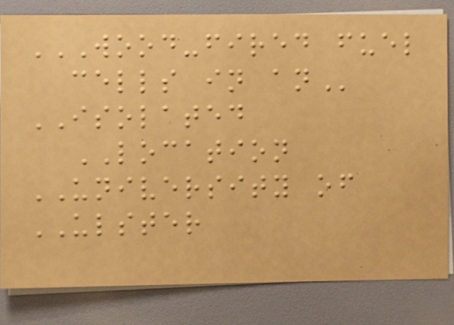WOOD-FIRED FUEL
CELLS IN AN
ISOLATED
LOCATION
UNIVERSITY of
ULSTER
